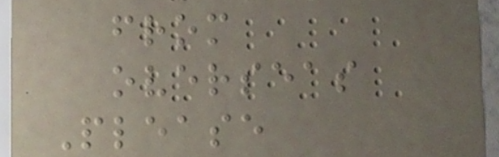from
overseas
Please
